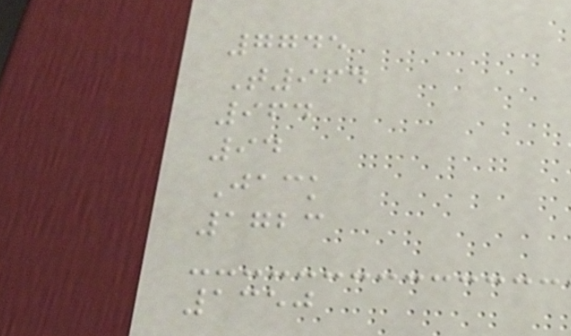7745
T964
964
94
Jack
1723
1350
